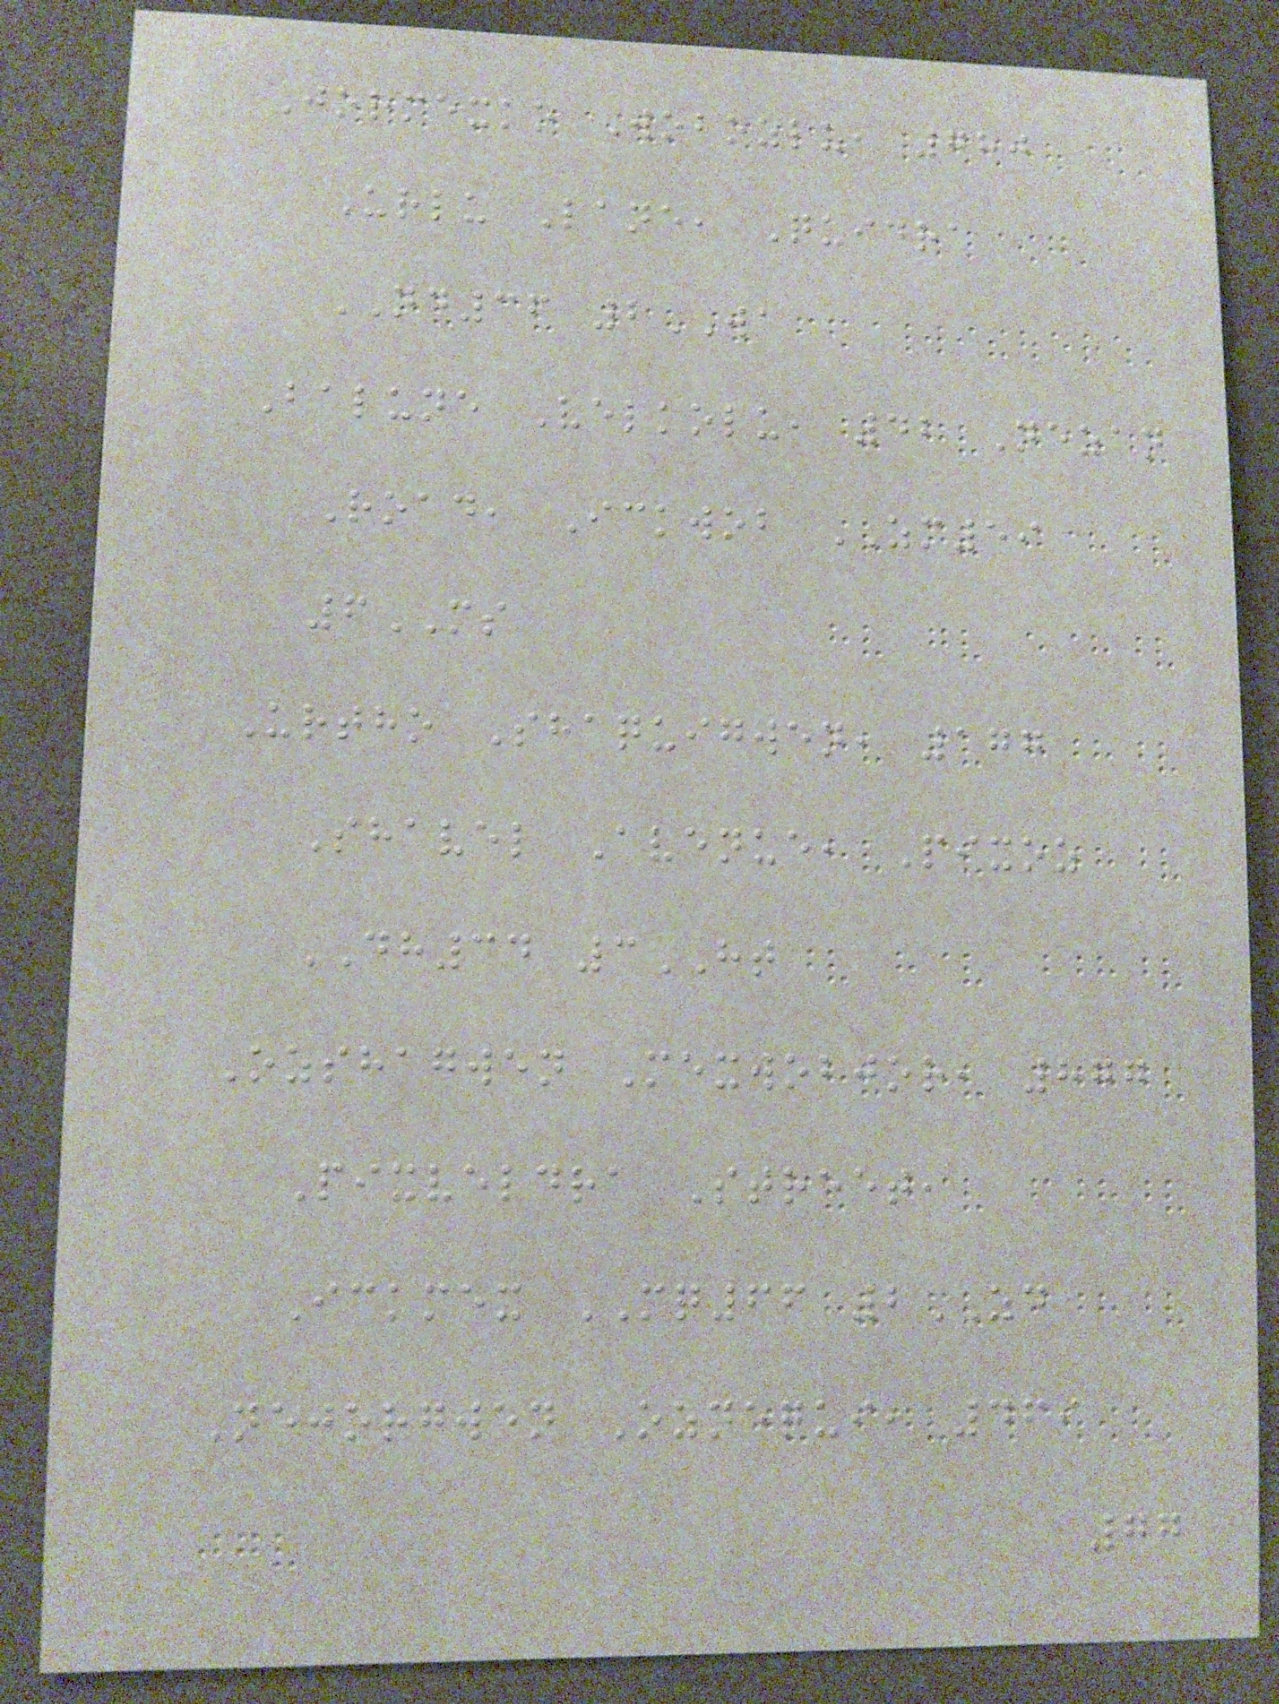Jormexko Wobozlu, 780
Urlu Lane, Quidra
ND36 2WA
Balune Velkolu, 42 Nezan
Road, Ickwob ZM59
6MS
Urtho Shaquigwen, 177
Shavel Avenue, Pixoz
DH34 3HT
Ozshagwen Mexwobjor, 877
Pixveldra Street,
Ickmex MQ66 2ZD
Nejorgwen Oznequi, 469
77
